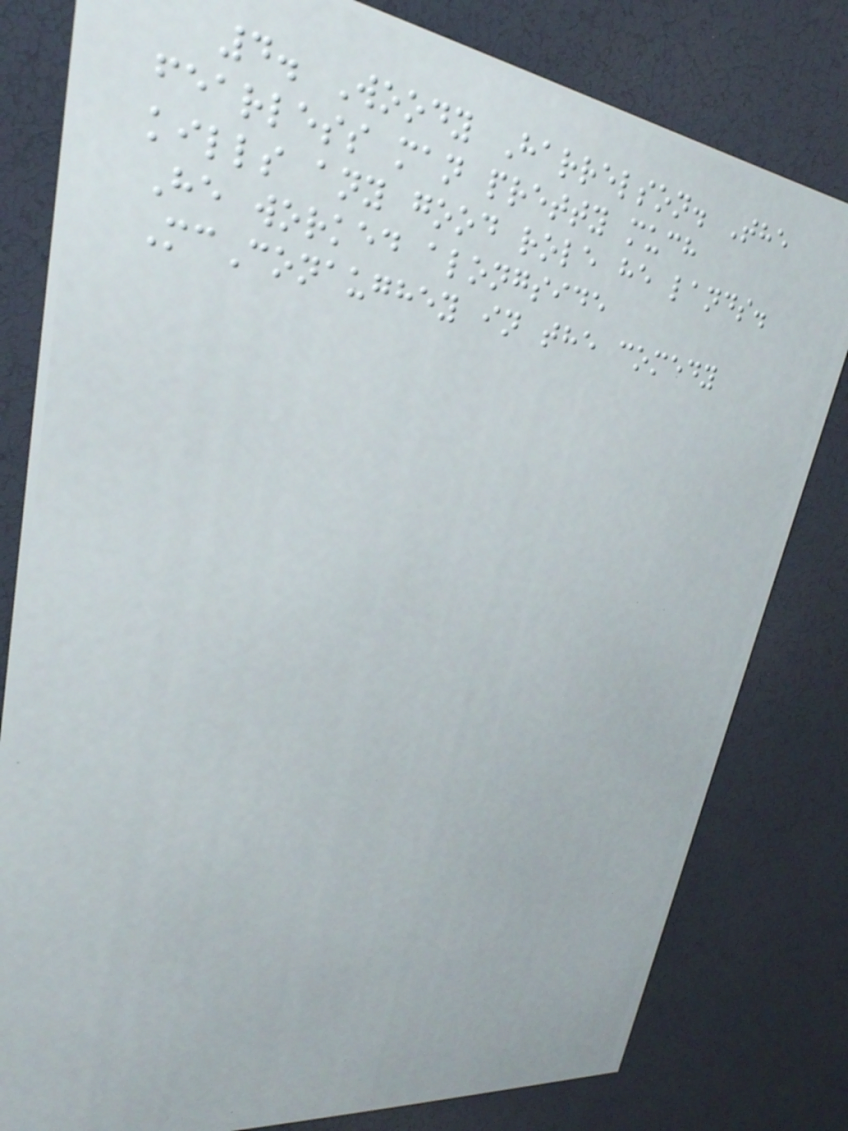4. Woody Harrelson. The
fearless man pretty much
kills any good role he lands.
He worked alongside
McConaughey in the comedy
